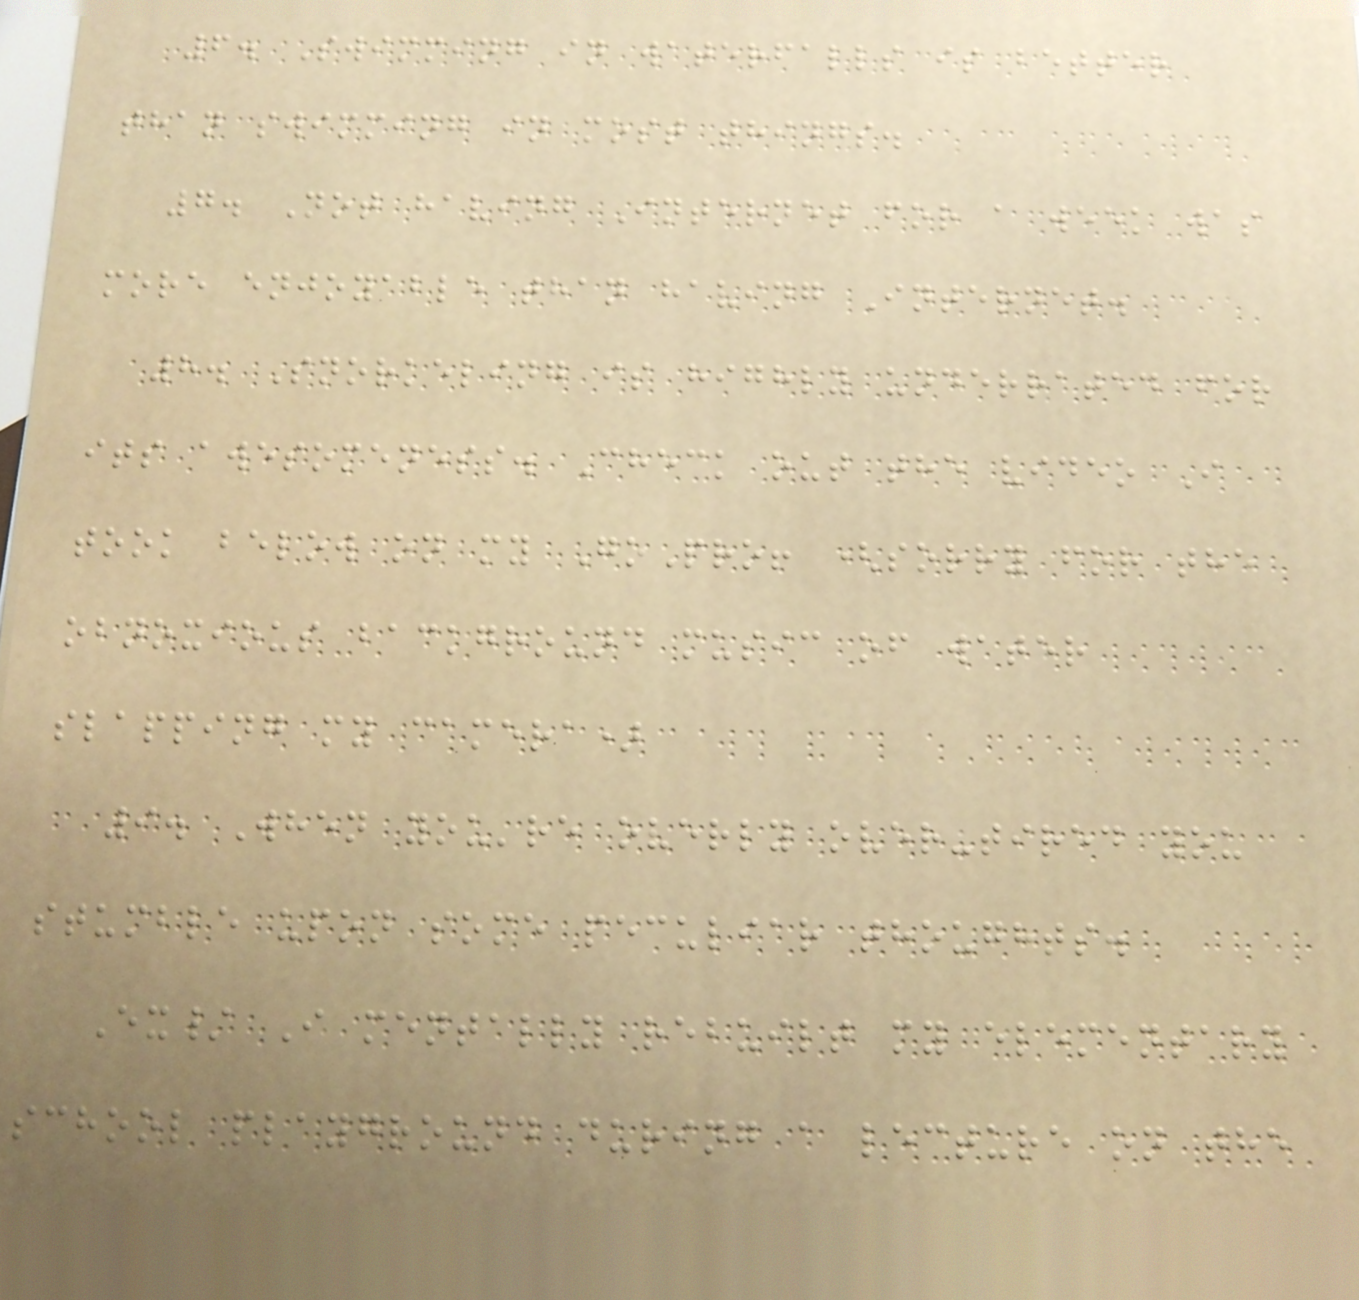6. Swimming in waterfalls is better
than swimming in most things.
7. Not having Internet for a week was
more enjoyable than having Internet.
8. Snorkeling is highly underrated for
its awesomeness. Check out the video I
took below on my GoPro! (sorry for the
obnoxious background music of water
slapping my camera)
9. When you're overly over-tired you
stumble upon some peculiar thoughts.
Ex/ I mentally rebuilt my elementary
school playground during a lecture on the
